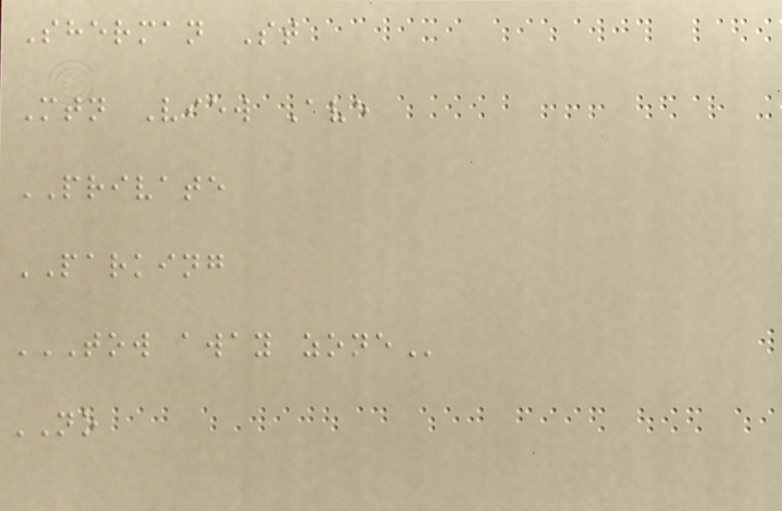Sherman St
Mtn View Ave
PRIVATE
PARKING
TOW AWAY ZONE
NO
